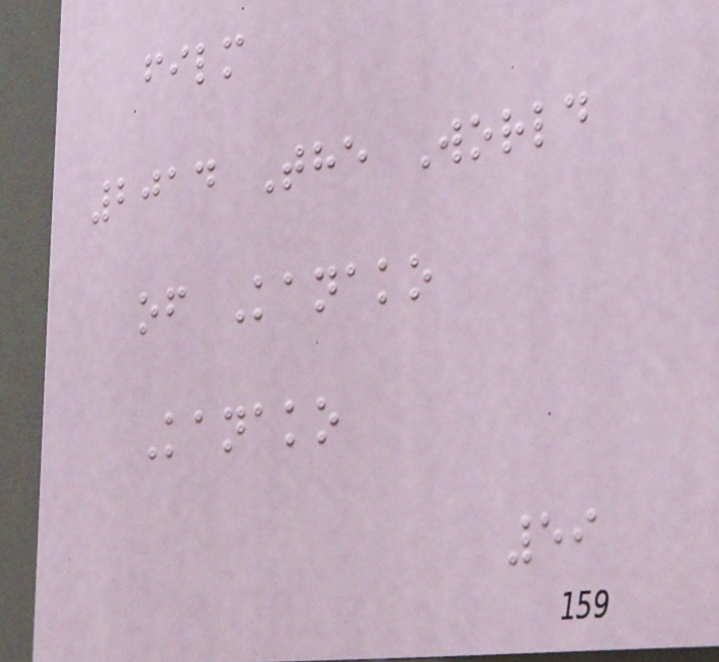film
2014 The World
of Kanako
Kanako
59
